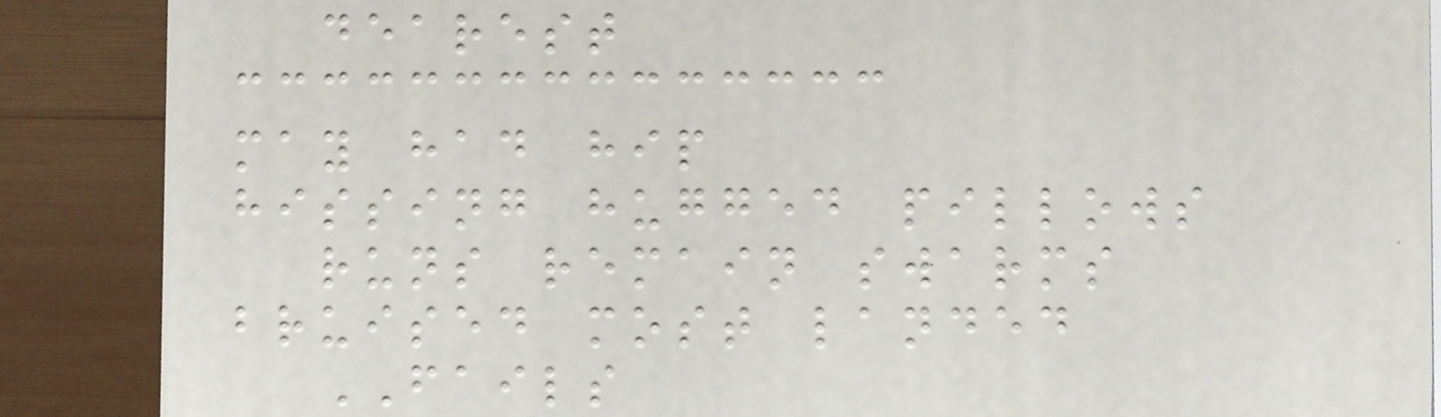dearest
may had hip
hissing hugged pillows
runs remain swarms
bruised most landed
FAILS
